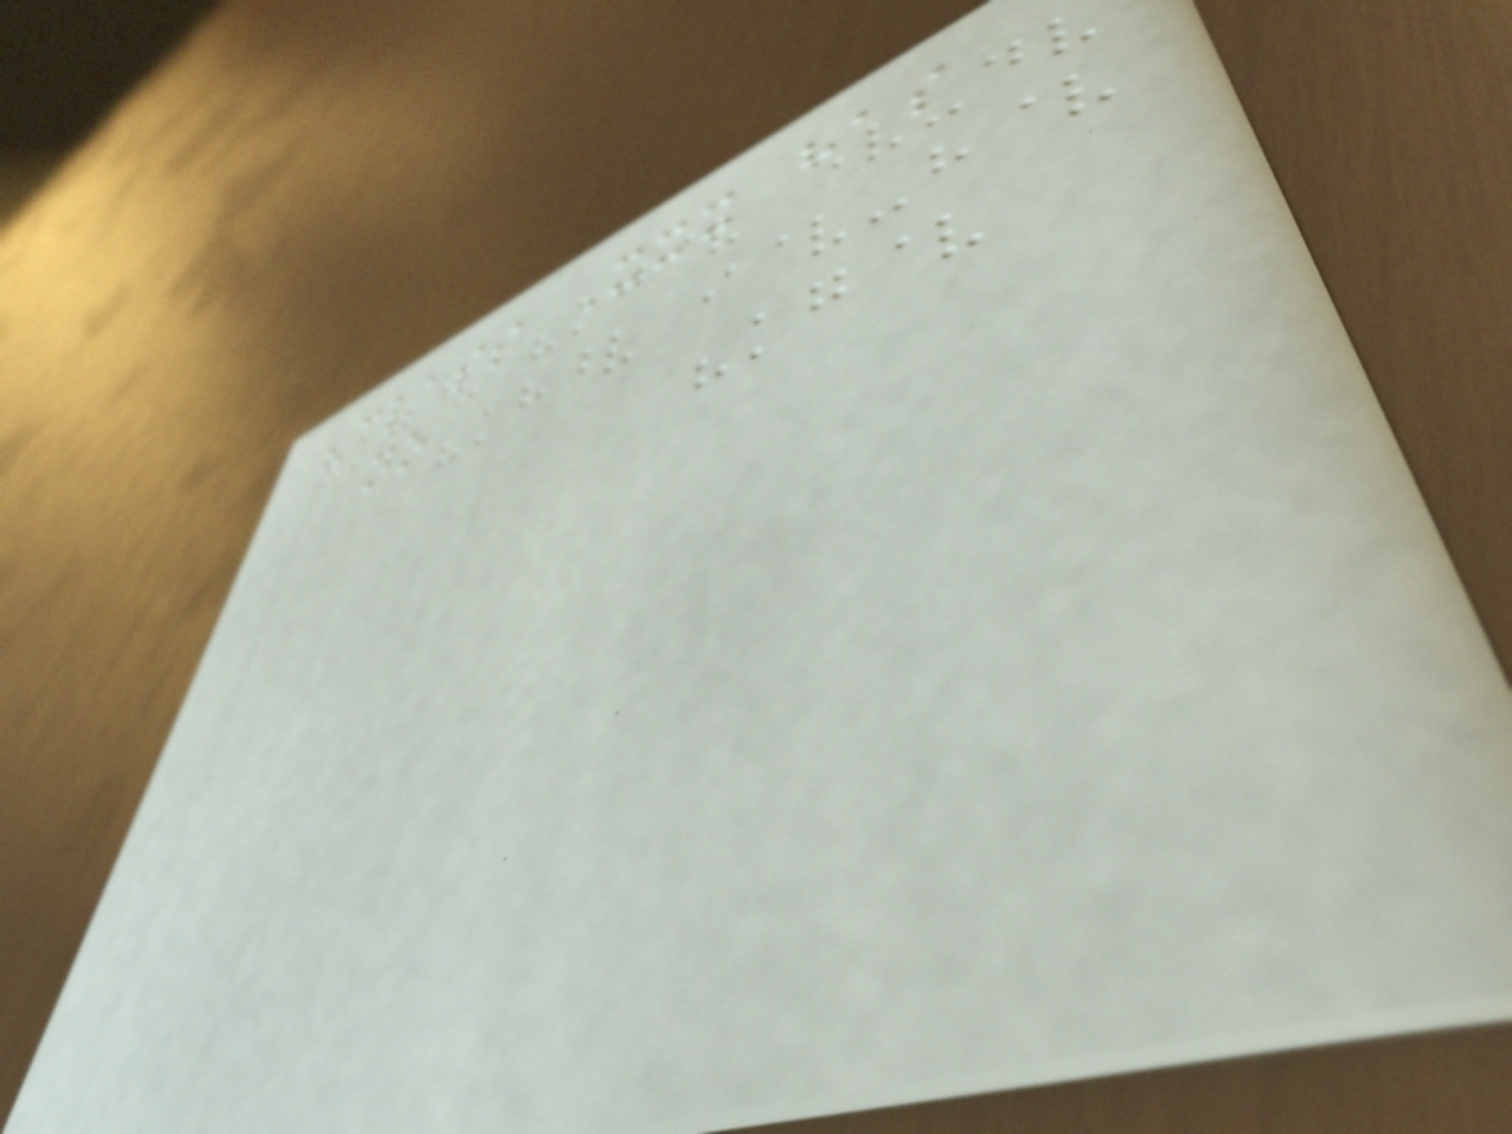"class Xxx has
no
